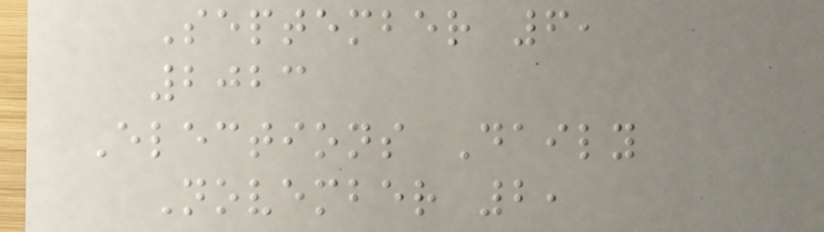September 6,
2023
Elections Daily
November 2,
